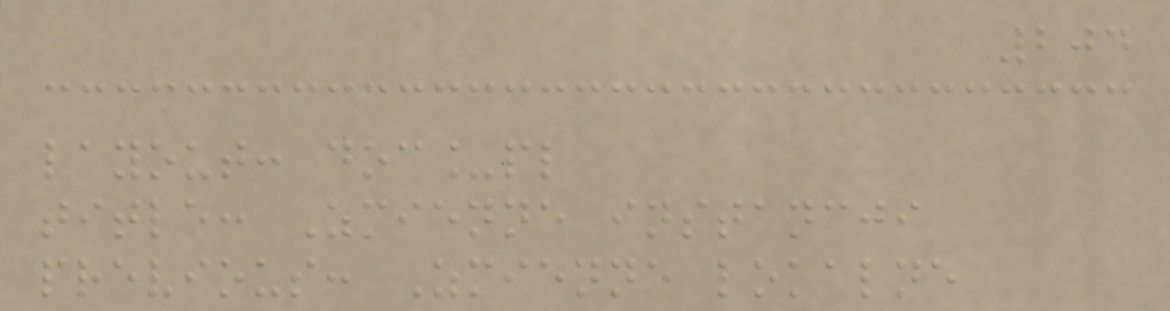204
layout: doc_pl
title: Zmienne instancji
previous: Zmienne lokalne
